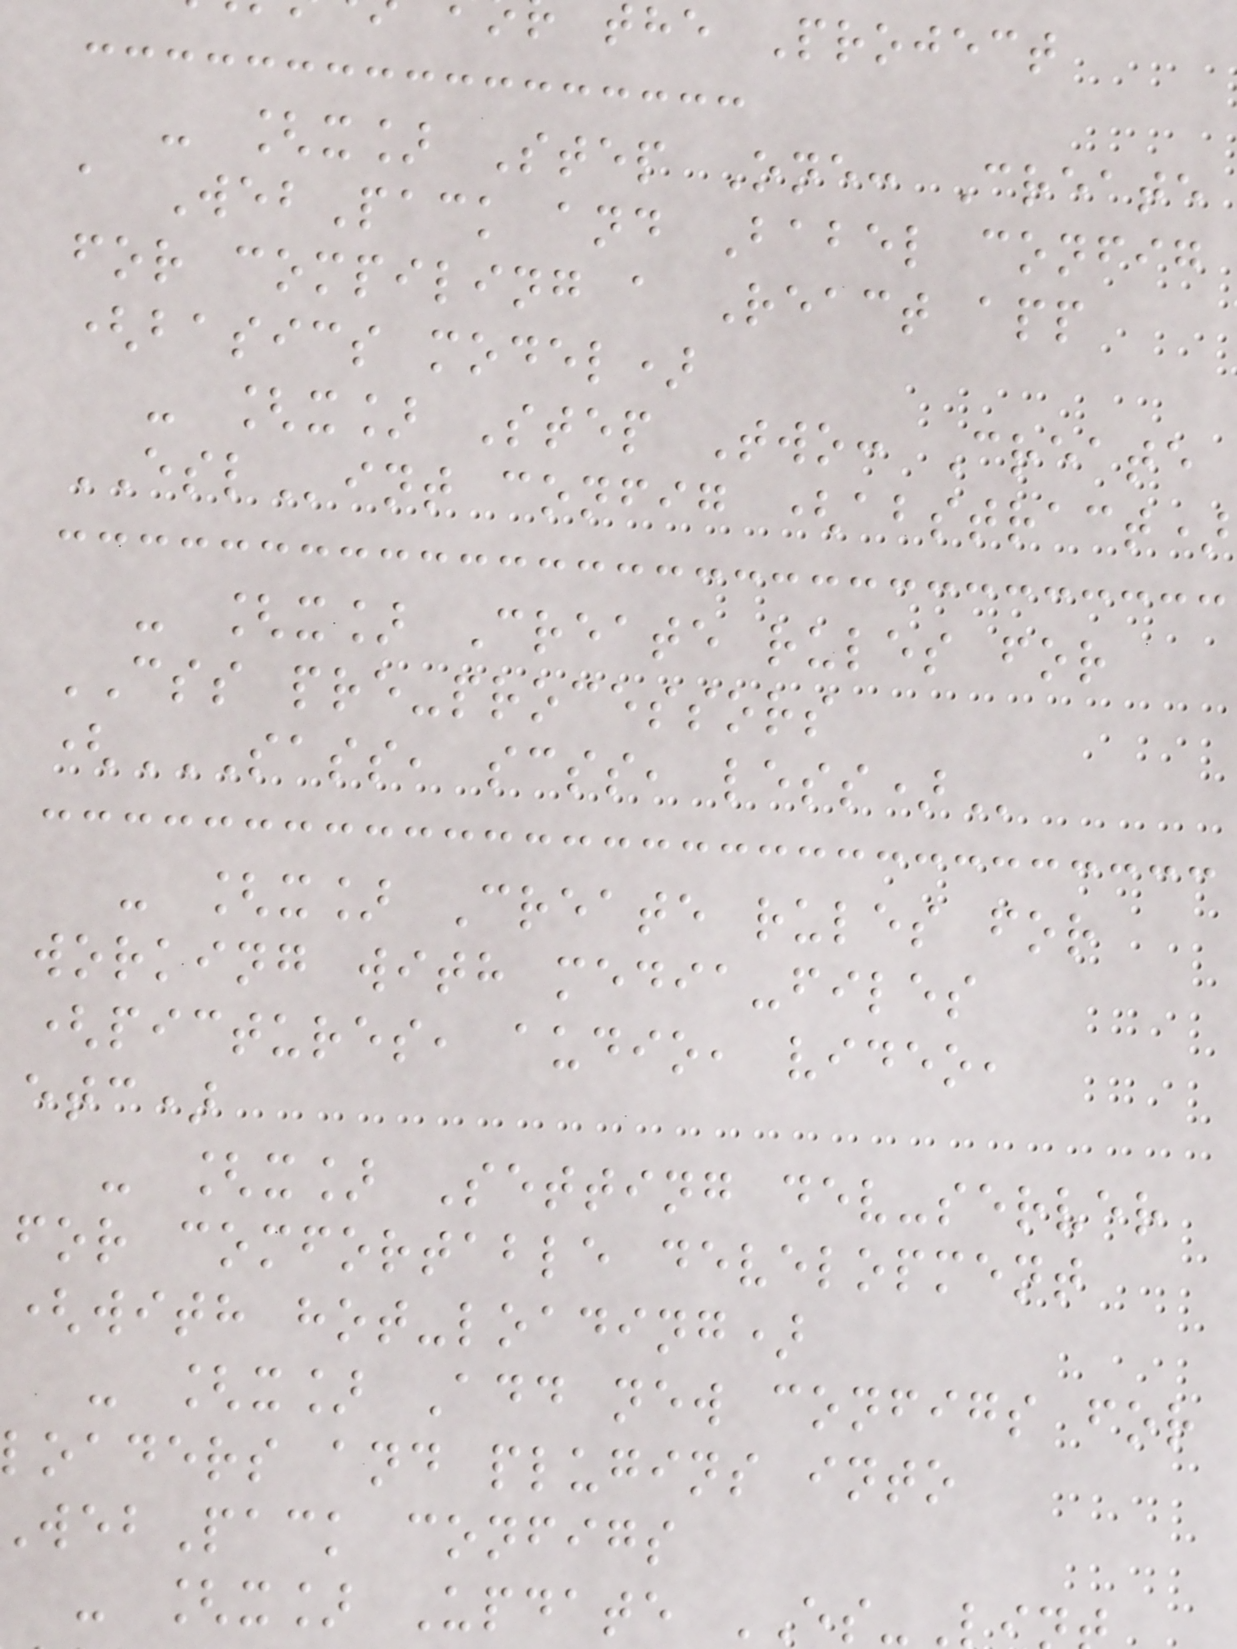the Project
- [x] Step One: Create
a WebPack and Babel config
for compiling a React app
(basics model)
- [x] Step Two: Create
ESLint config (abstract)
- [x] Create rules for
CSS pre-processors
(SASS, SCSS, LESS)
- [x] Create rules for
working with media-files
(pictures, audio, video,
etc)
- [x] Setting dev-server
for comfortable development
(with hot-loading)
- [x] Add new configs for
loaders and plugins into
ebPack configs
- [x] Update ES-L
